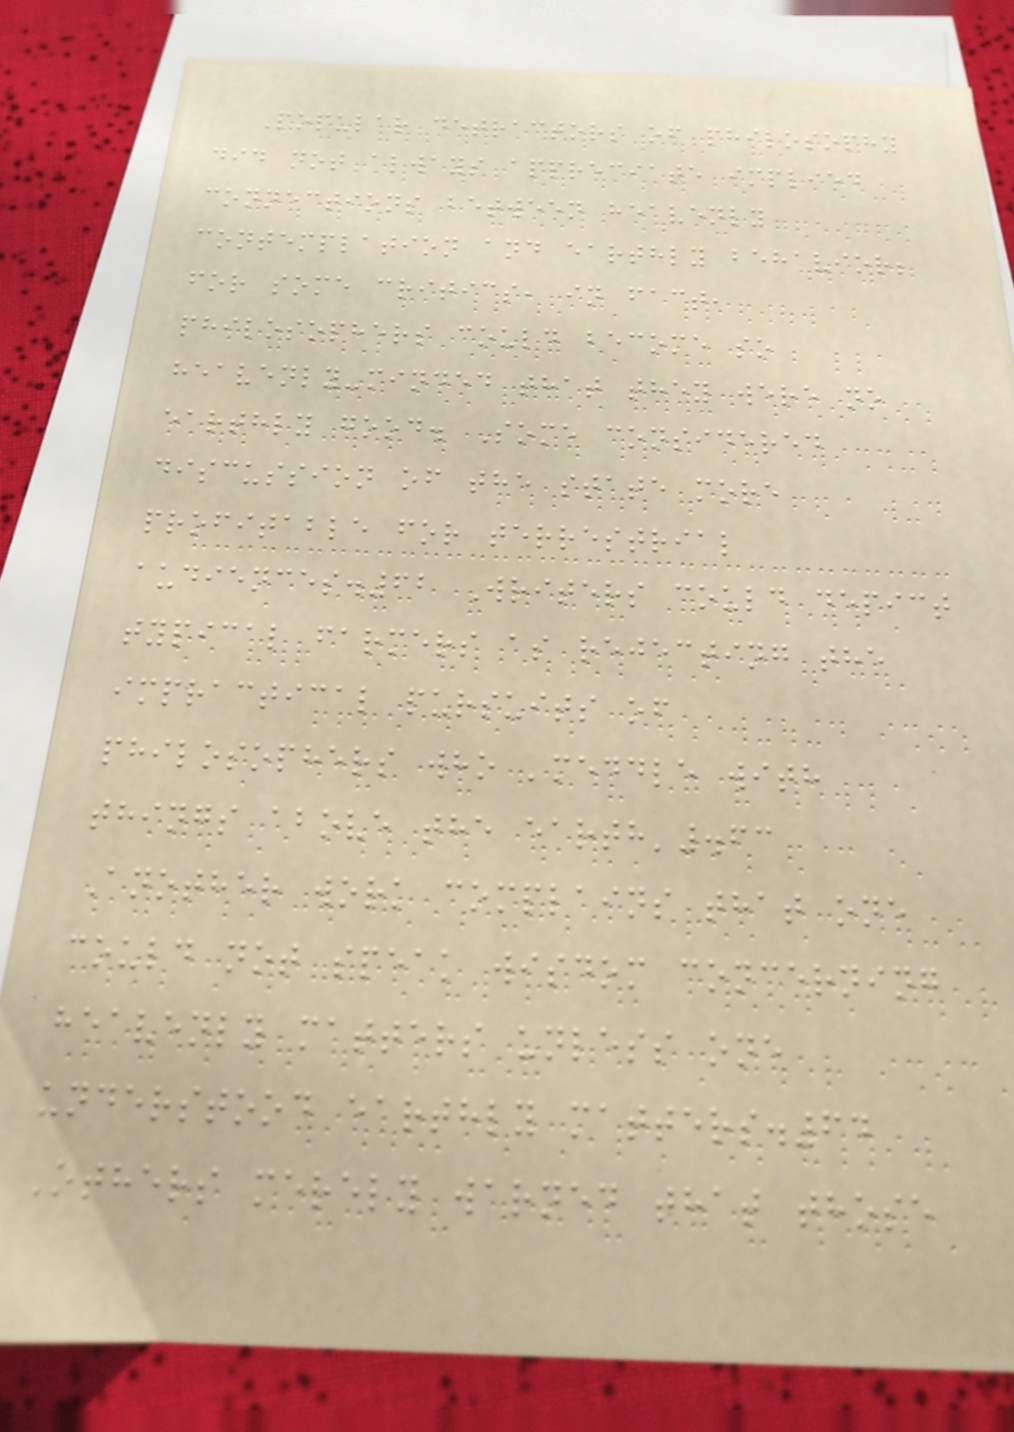Popular detractors of philosophy
did not always appreciate implied
connections between heavenly
contemplation and earthly behavior;
for some critics, in fact,
philosophers could become so
heavenly-minded that they were no
earthly good. Some considered
discussion of the state more
profitable for terrestrial
audiences.62 Writers could depict
typical farmers as rejecting the
impractical pursuits of
philosophers who 'meddle with
things above the earth'.63
Another work complains that one
could not speak wisdom concerning
heavenly matters unless one
understood earthly matters.64
Others merely warned that those
